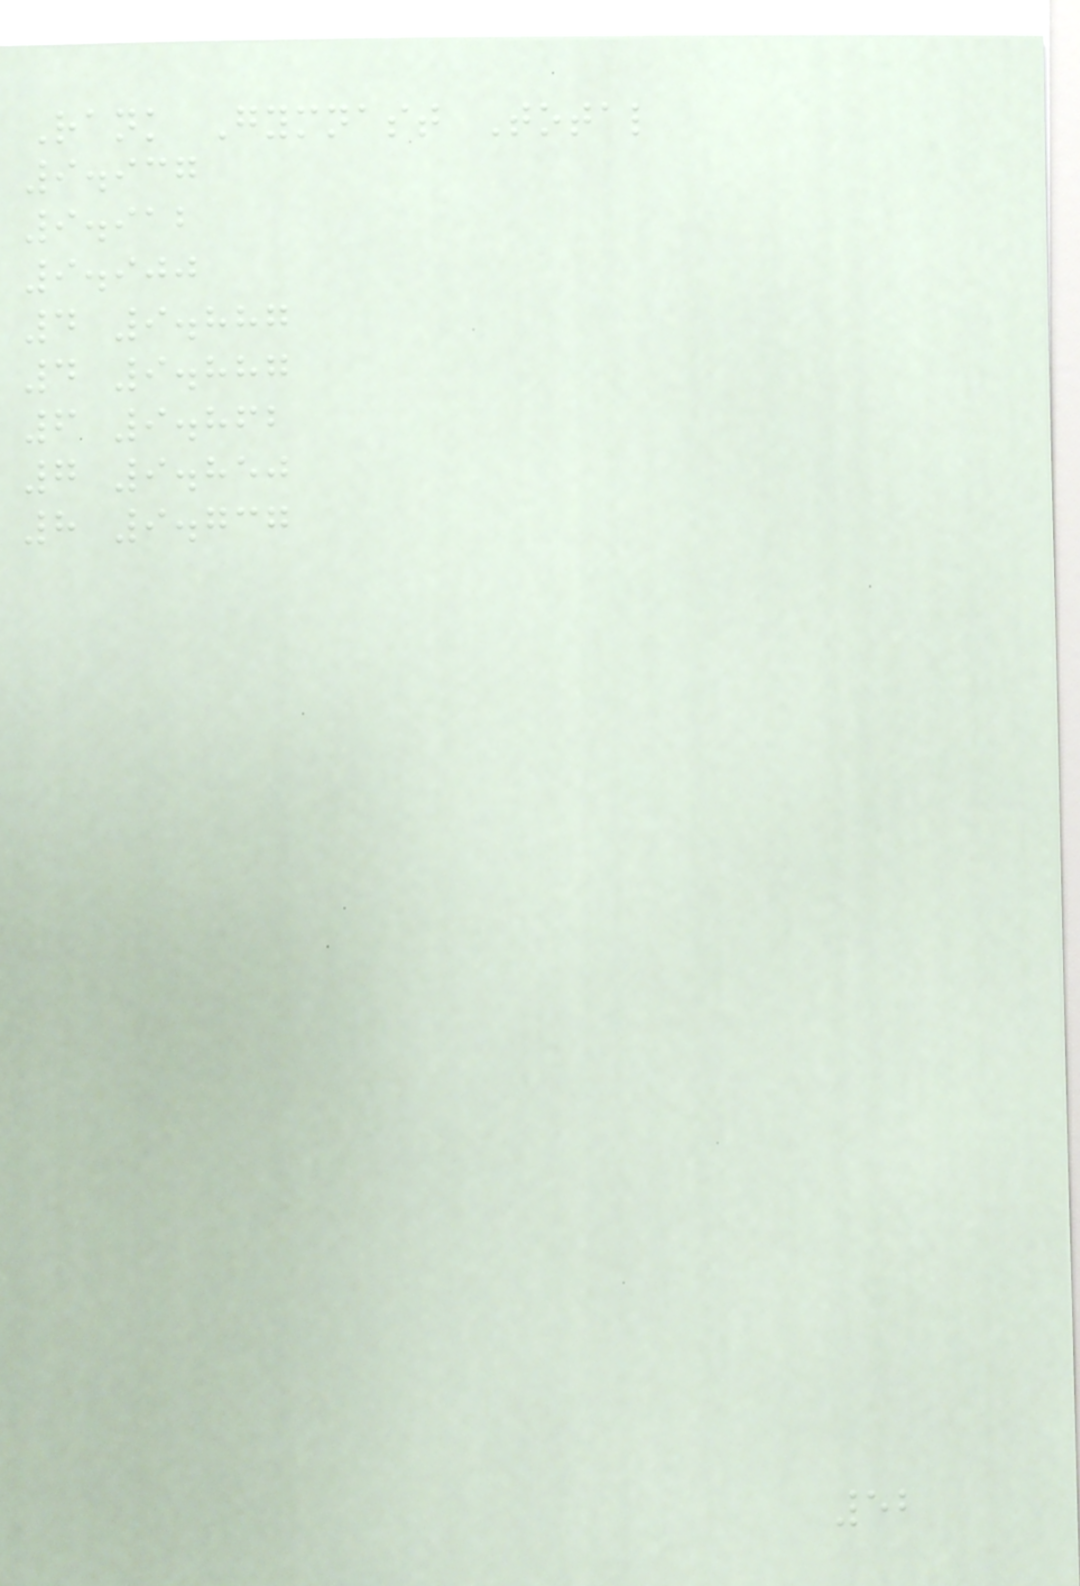Rank Gymnast Total
9.937
9.912
9.900
4 9.887
4 9.887
6 9.862
7 9.850
8 9.737
52
